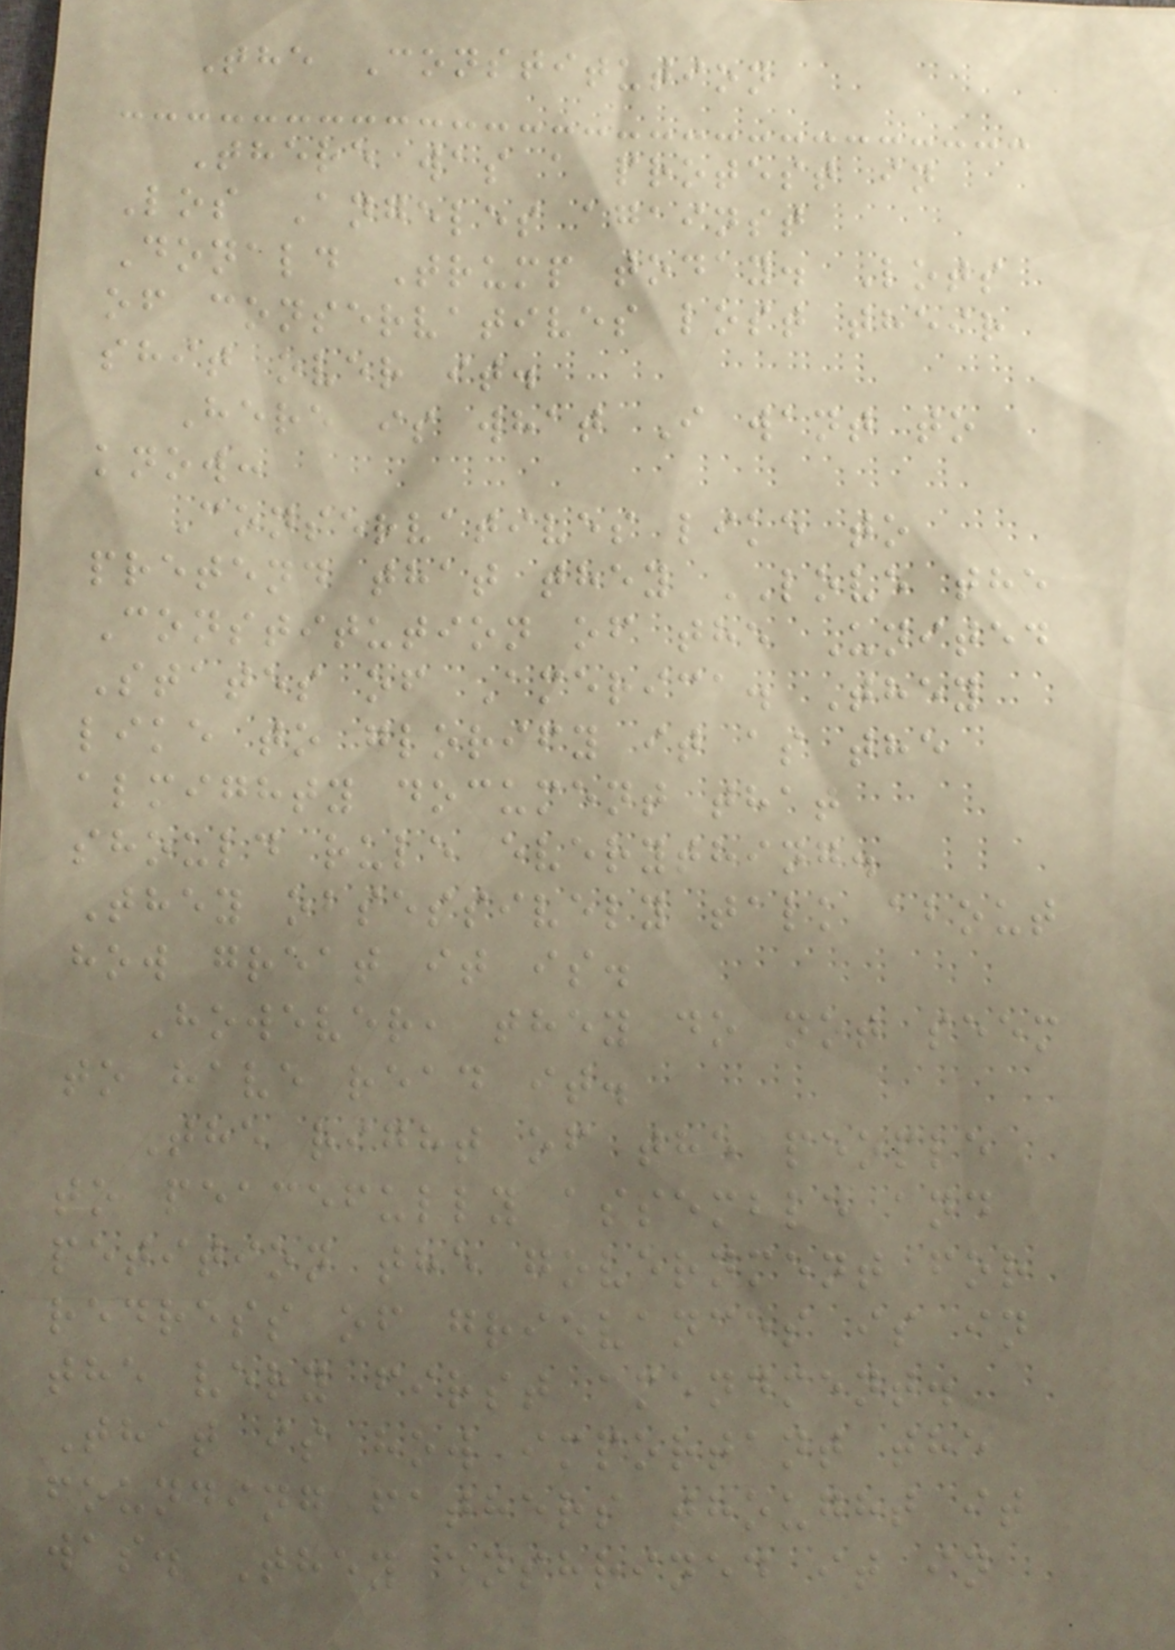The Constitution
There was a protest in
Los Angeles against
Donald Trump today. Lots
of conservatives lost their
shit over it.
Here is what I want to
know:
Conservatives like to
pretend that they LOVE the
Constitution of the United
States of America. They
like to glorify it as the
almighty document that
should rule everything.
They obsessively talk about
how great it is.
However, they do not seem
to have read it.
The right of the people
to peacefully assemble and
petition the government for
redress of grievances is in
the very first amendment.
That is how important the
founding fathers thought it
was. They enshrined it in
